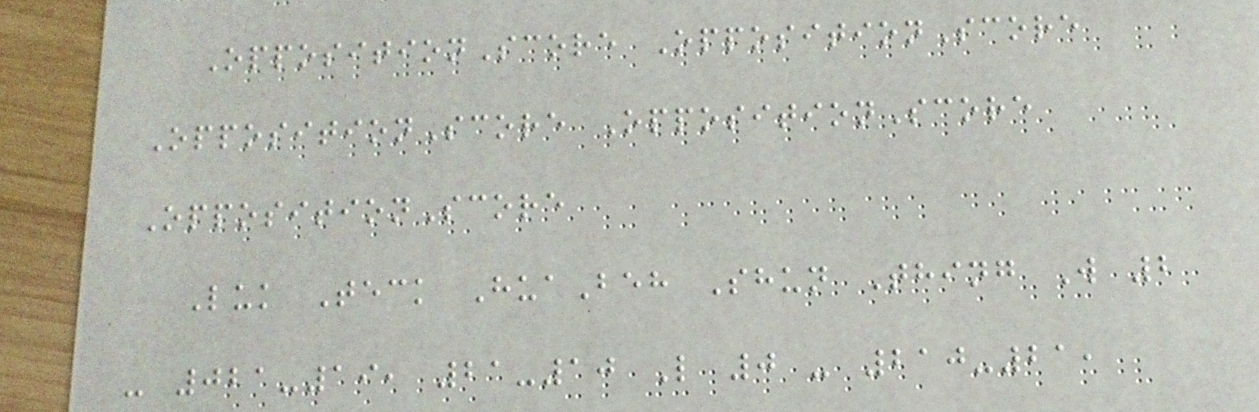OppositionScore OppositionScore
OppositionScore OppositionScore
OppositionScore
Luk Teck HuaBeh Shun Thing W 2
- 021-19, 21-10 L 0 - 210-21,
